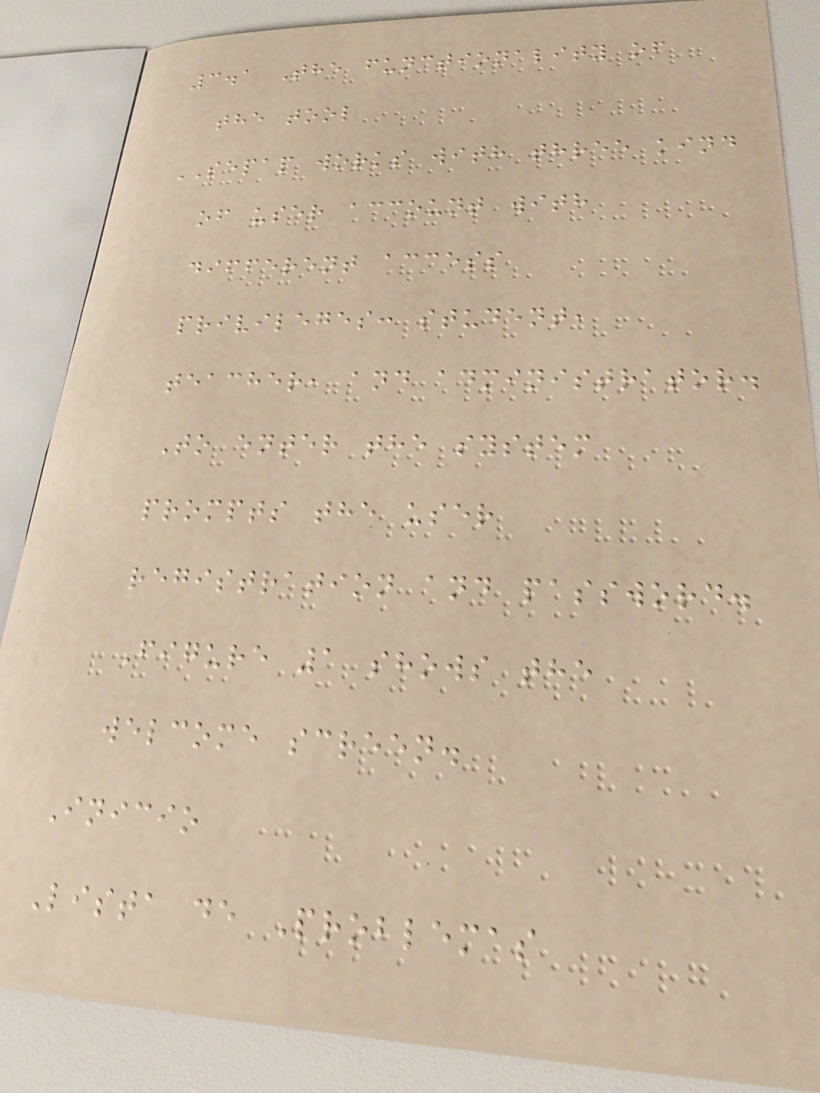3.1 The functionality of
the tool
SEPAP works with three kind
of user account with
different access
privileges: student,
teacher, and administrator.
To enter the system
prompts the user
registration and password.
Figure 1 shows the
welcome screen.
Inicio
Lista de Problemas
